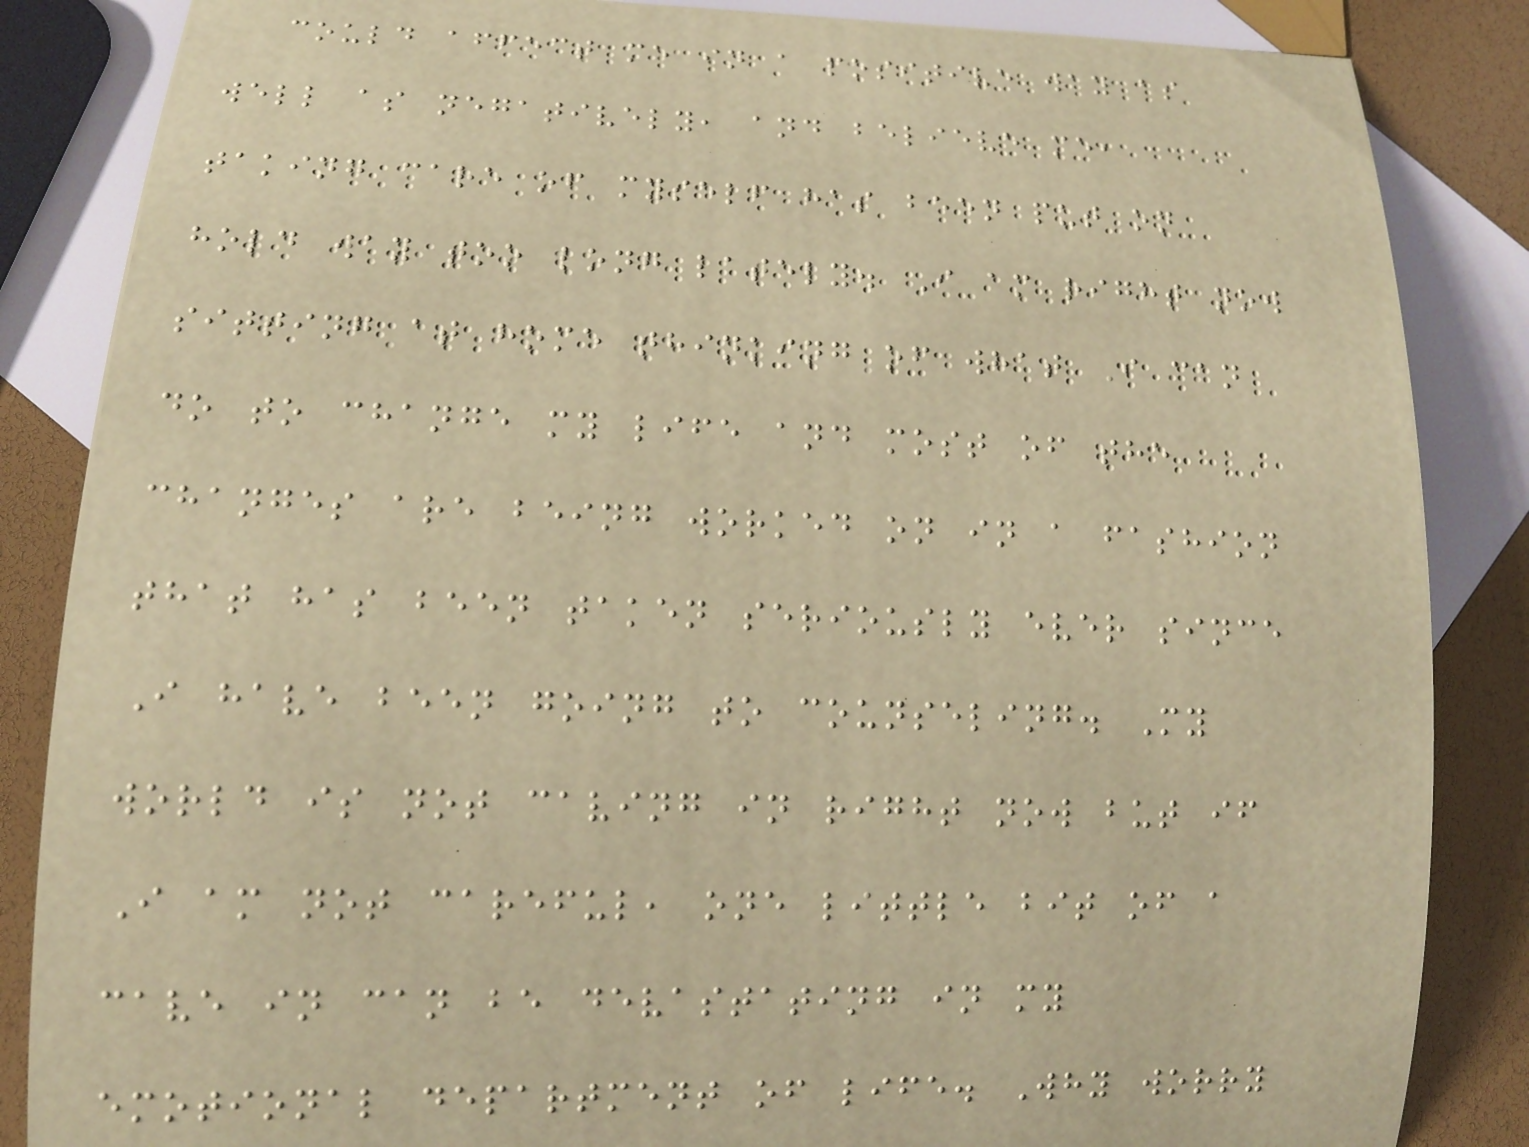could affect me in a positive way as
well as negatively, and believe me,
taking care of myself has been put on
hold way too long lately. I am right now
sitting at home thinking of what I can
do to change my life and most of the
changes are being worked on in a fashion
that has been taken seriously ever since
I have been going to counseling. My
world is not caving in right now but if
I am not careful, one little bit of a
cave in can be devastating in my
emotional department of life. Why worry
